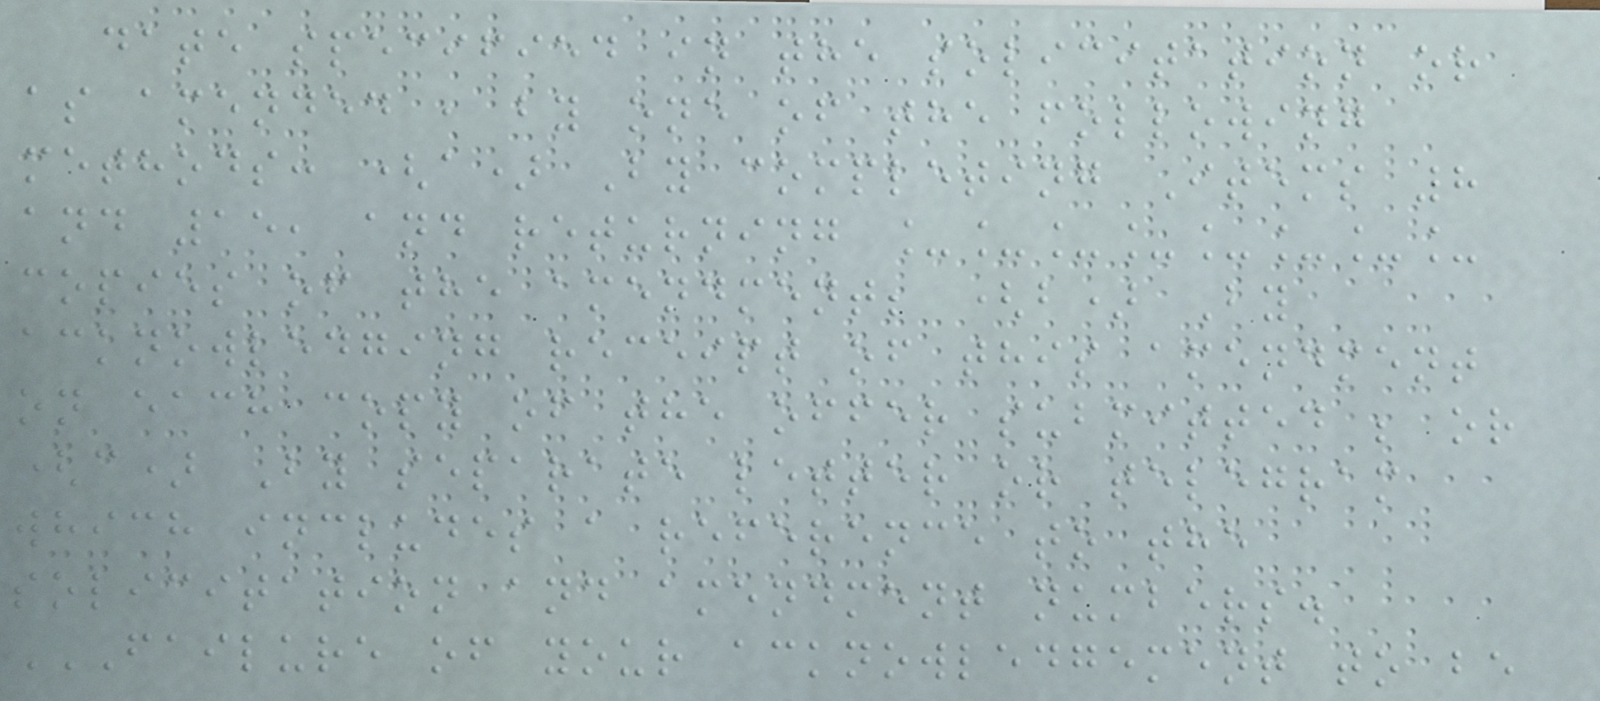date specified in the solicitation or
as amended , by one of the following
methods: (a) By completing Items 8
and 15, and returning ________
copies of the amendment; (b) By
acknowledging receipt of this amendment
on each copy of the offer submitted ; or
(c) By separate letter or telegram
which includes a reference to the
solicitation and amendment numbers.
FAILURE OF YOUR ACKNOWLEDGEMENT TO BE
